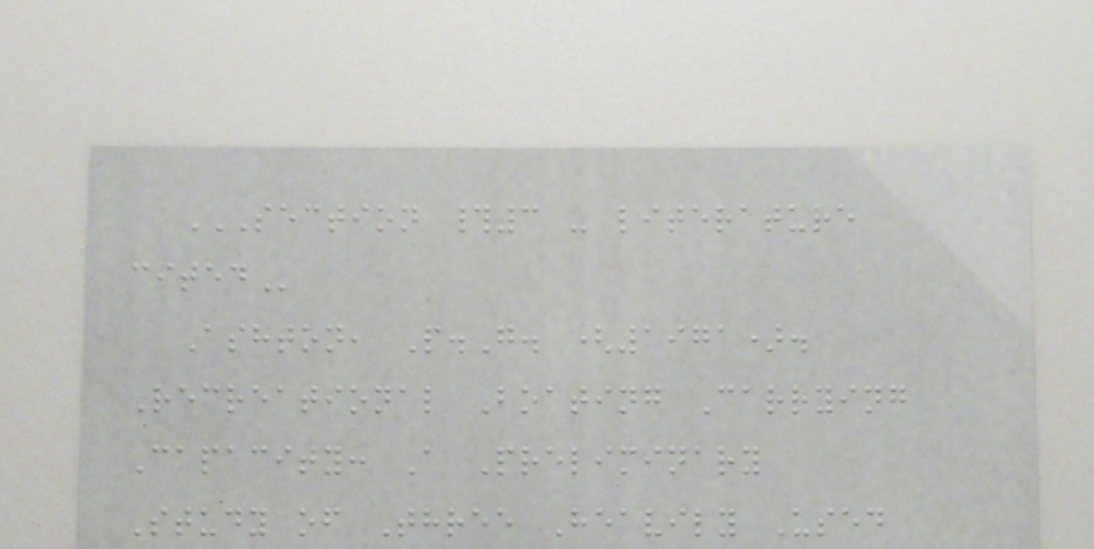SECTION #3 - LITERATURE
CITED
Ashton, P.G. (1971).
Recreational Boating Carrying
Capacity: A Preliminary
Study of Three Heavily Used
